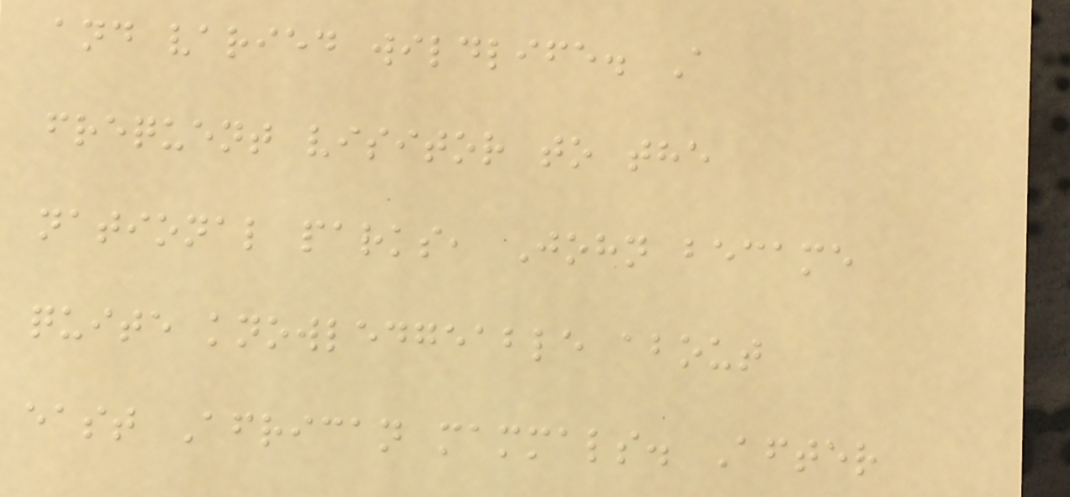and varied wildlife. A
frequent visitor to the
national parks, John became
quite knowledgeable about
east African mammals. After
